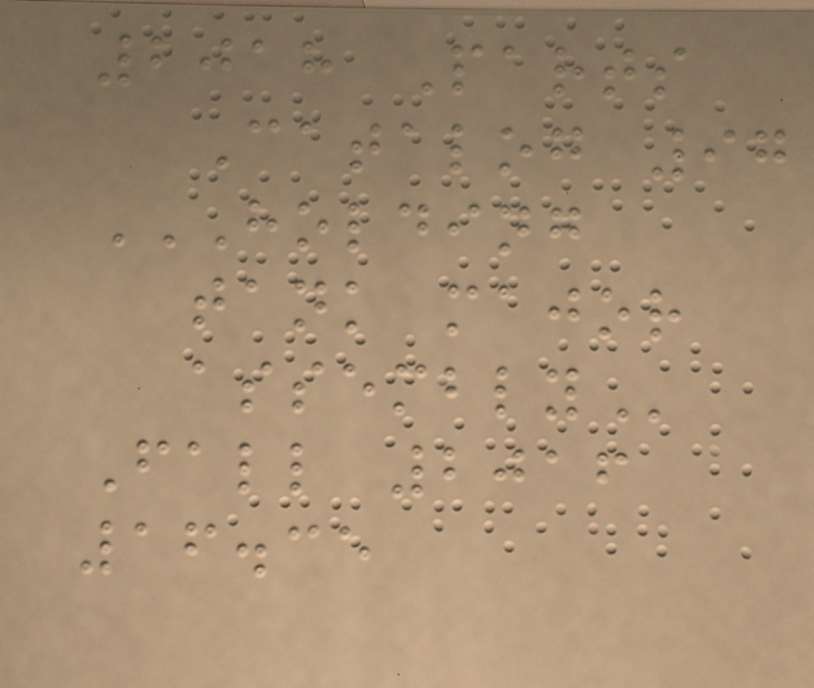2018 Parts
Catalog 97
HOLDING
TANK MAJOR
ASSEMBLY
Fall 2016
16.35
